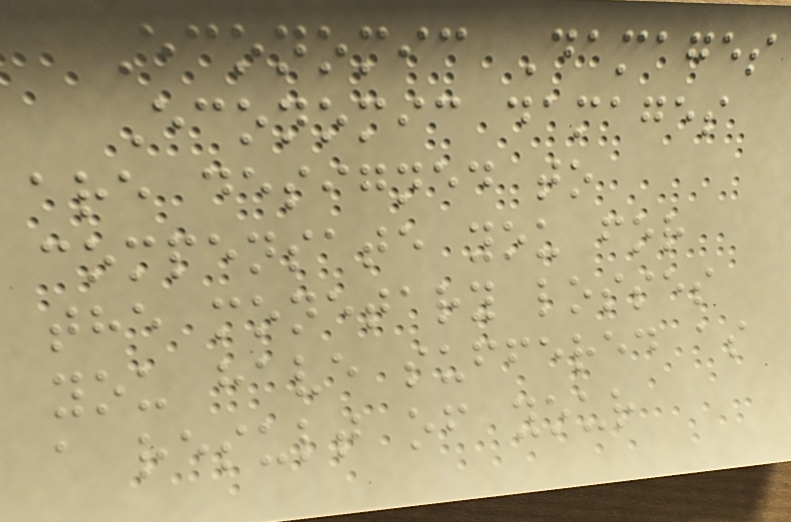Economic Damages
Economic damages
are designed to
compensate you for
the monetary losses
you have suffered as
a result of your
